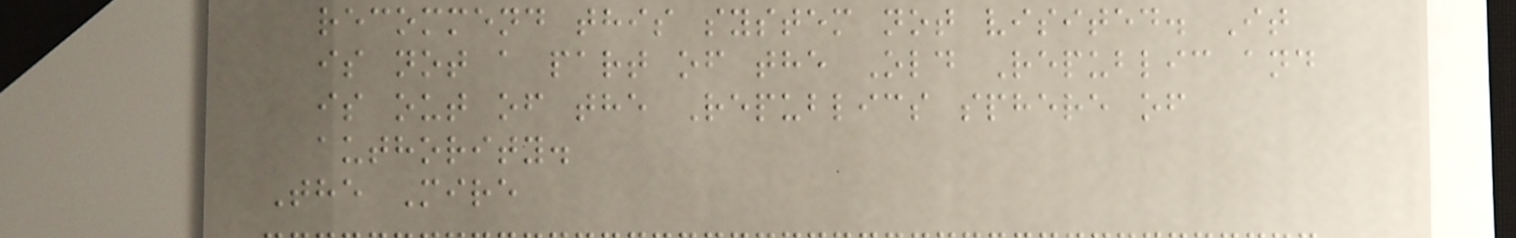recommend this system not visited. It
is not a part of the Old Republic and
is out of the Republics sphere of
authority.
The Mire
